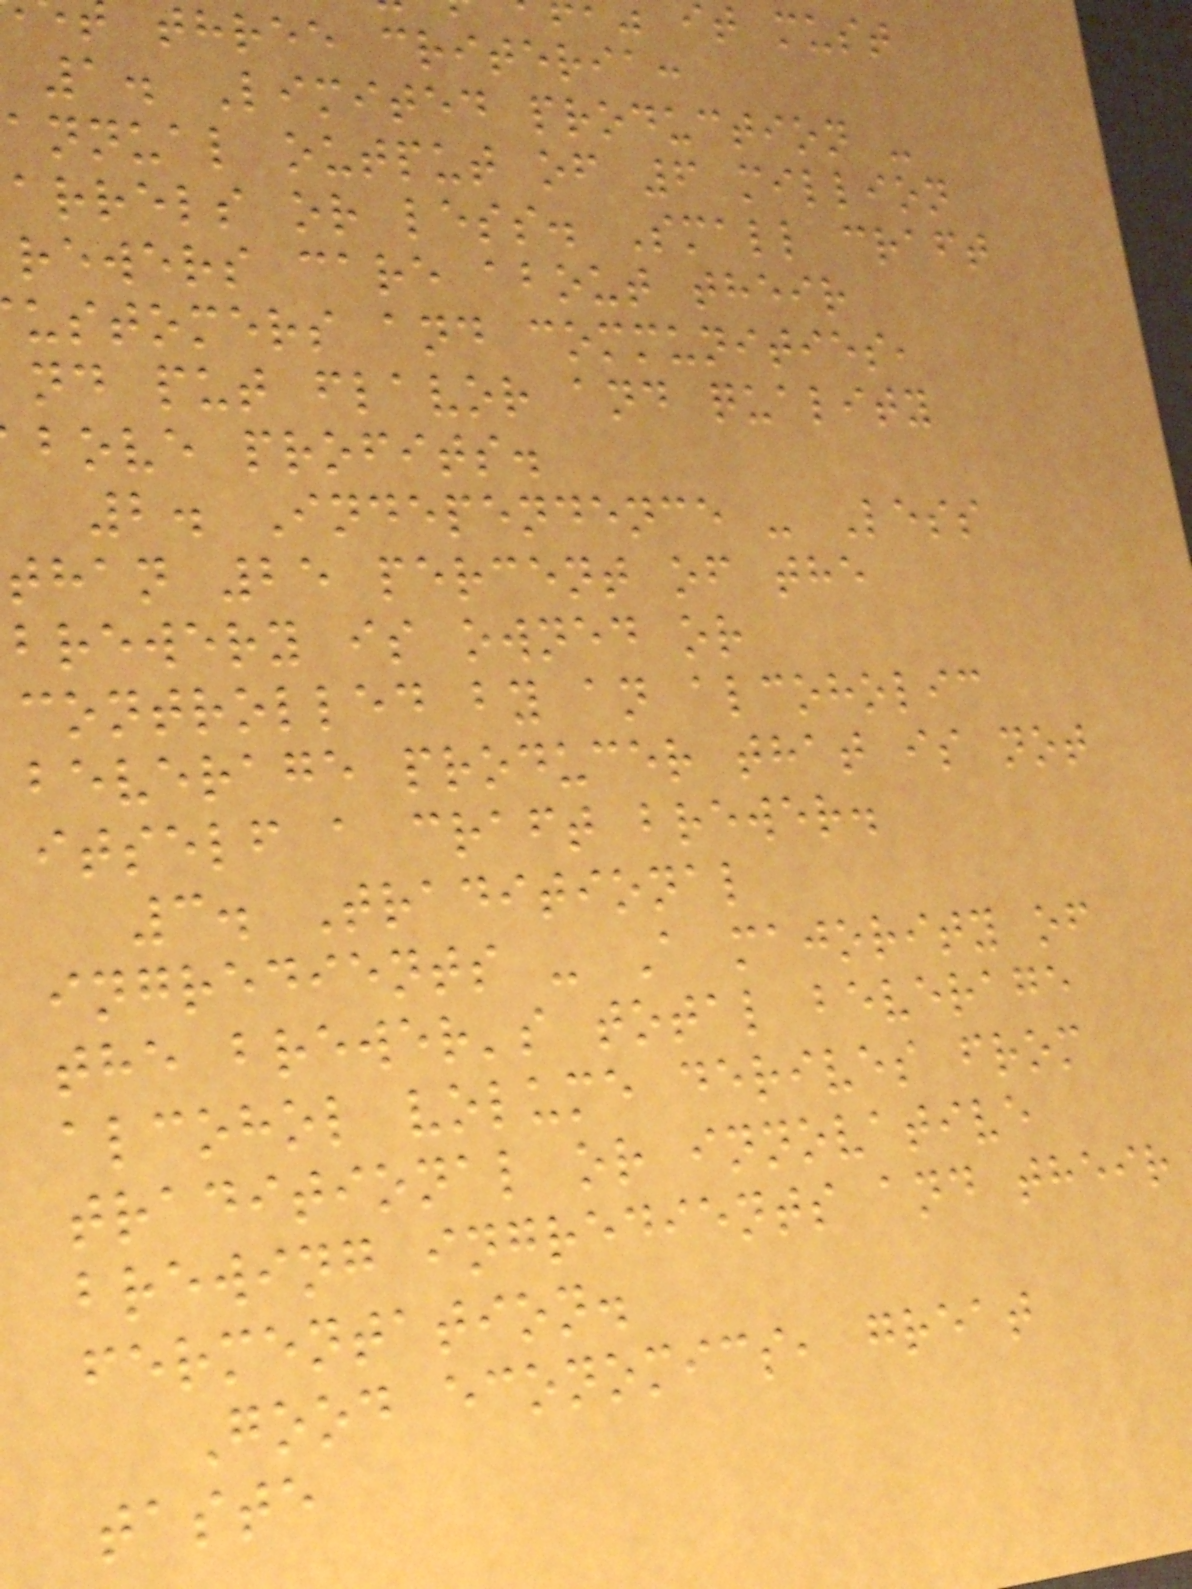it must
three criteria:
1. Limited production -
annual output of 6 million
arrels or less. Small craft
rewers care about their
ustomers and communities,
nd put flavor and quality
bove profits.
2. Independence - Less
than 25 percent of the
brewery is owned or
controlled by an alcoholic
beverage producer that is not
itself a craft brewer.
3. Traditional
ingredients - A majority of
the brewer's total beverage
alcohol volume derives from
traditional or innovative
brewing ingredients and their
fermentation.
Good economics, great
taste
